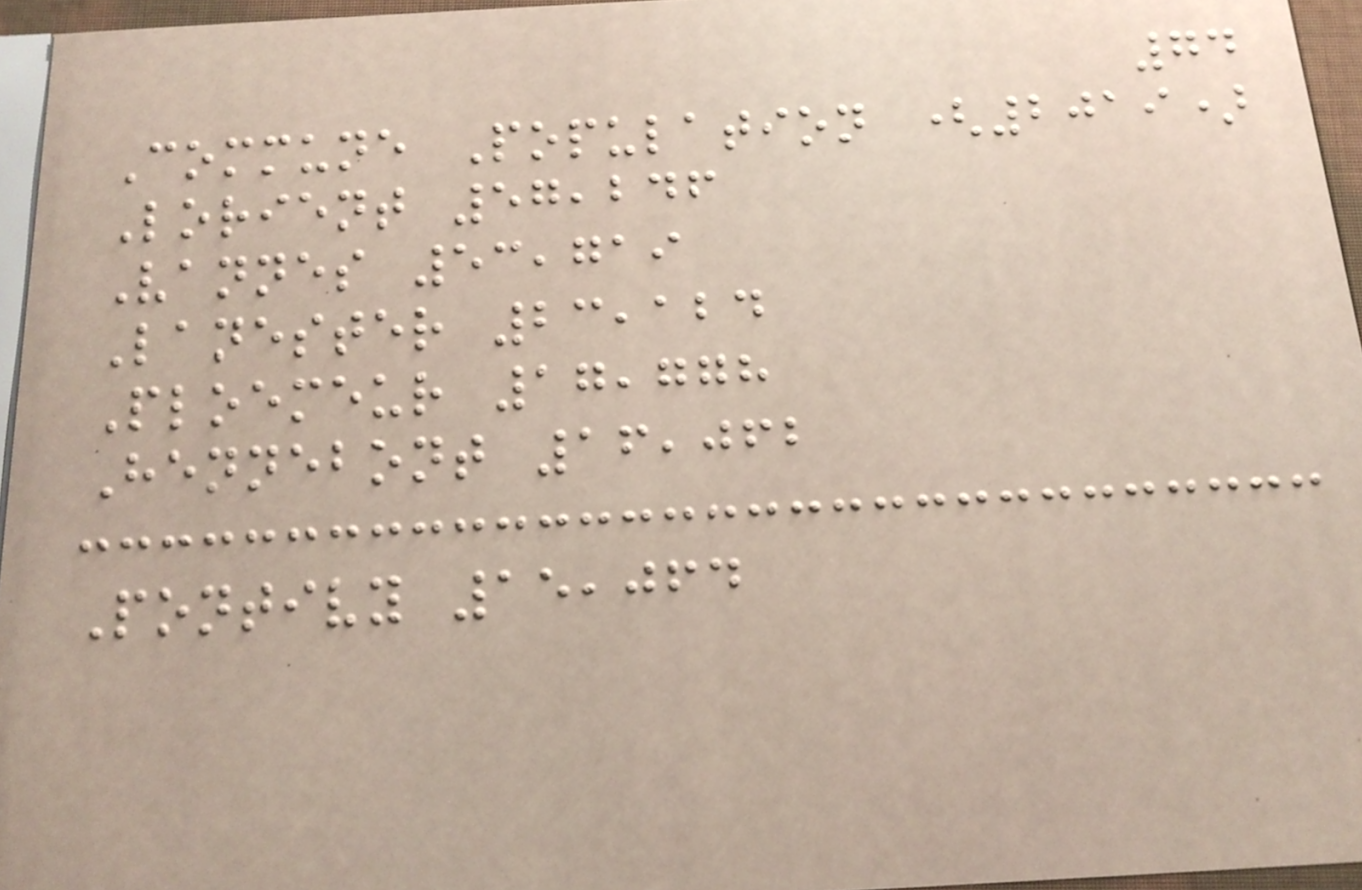74
Commune Population (2019)
Lorient 57,246
Vannes 53,719
Lanester 23,124
Ploemeur 17,778
Hennebont 16,062
Pontivy 15,064
